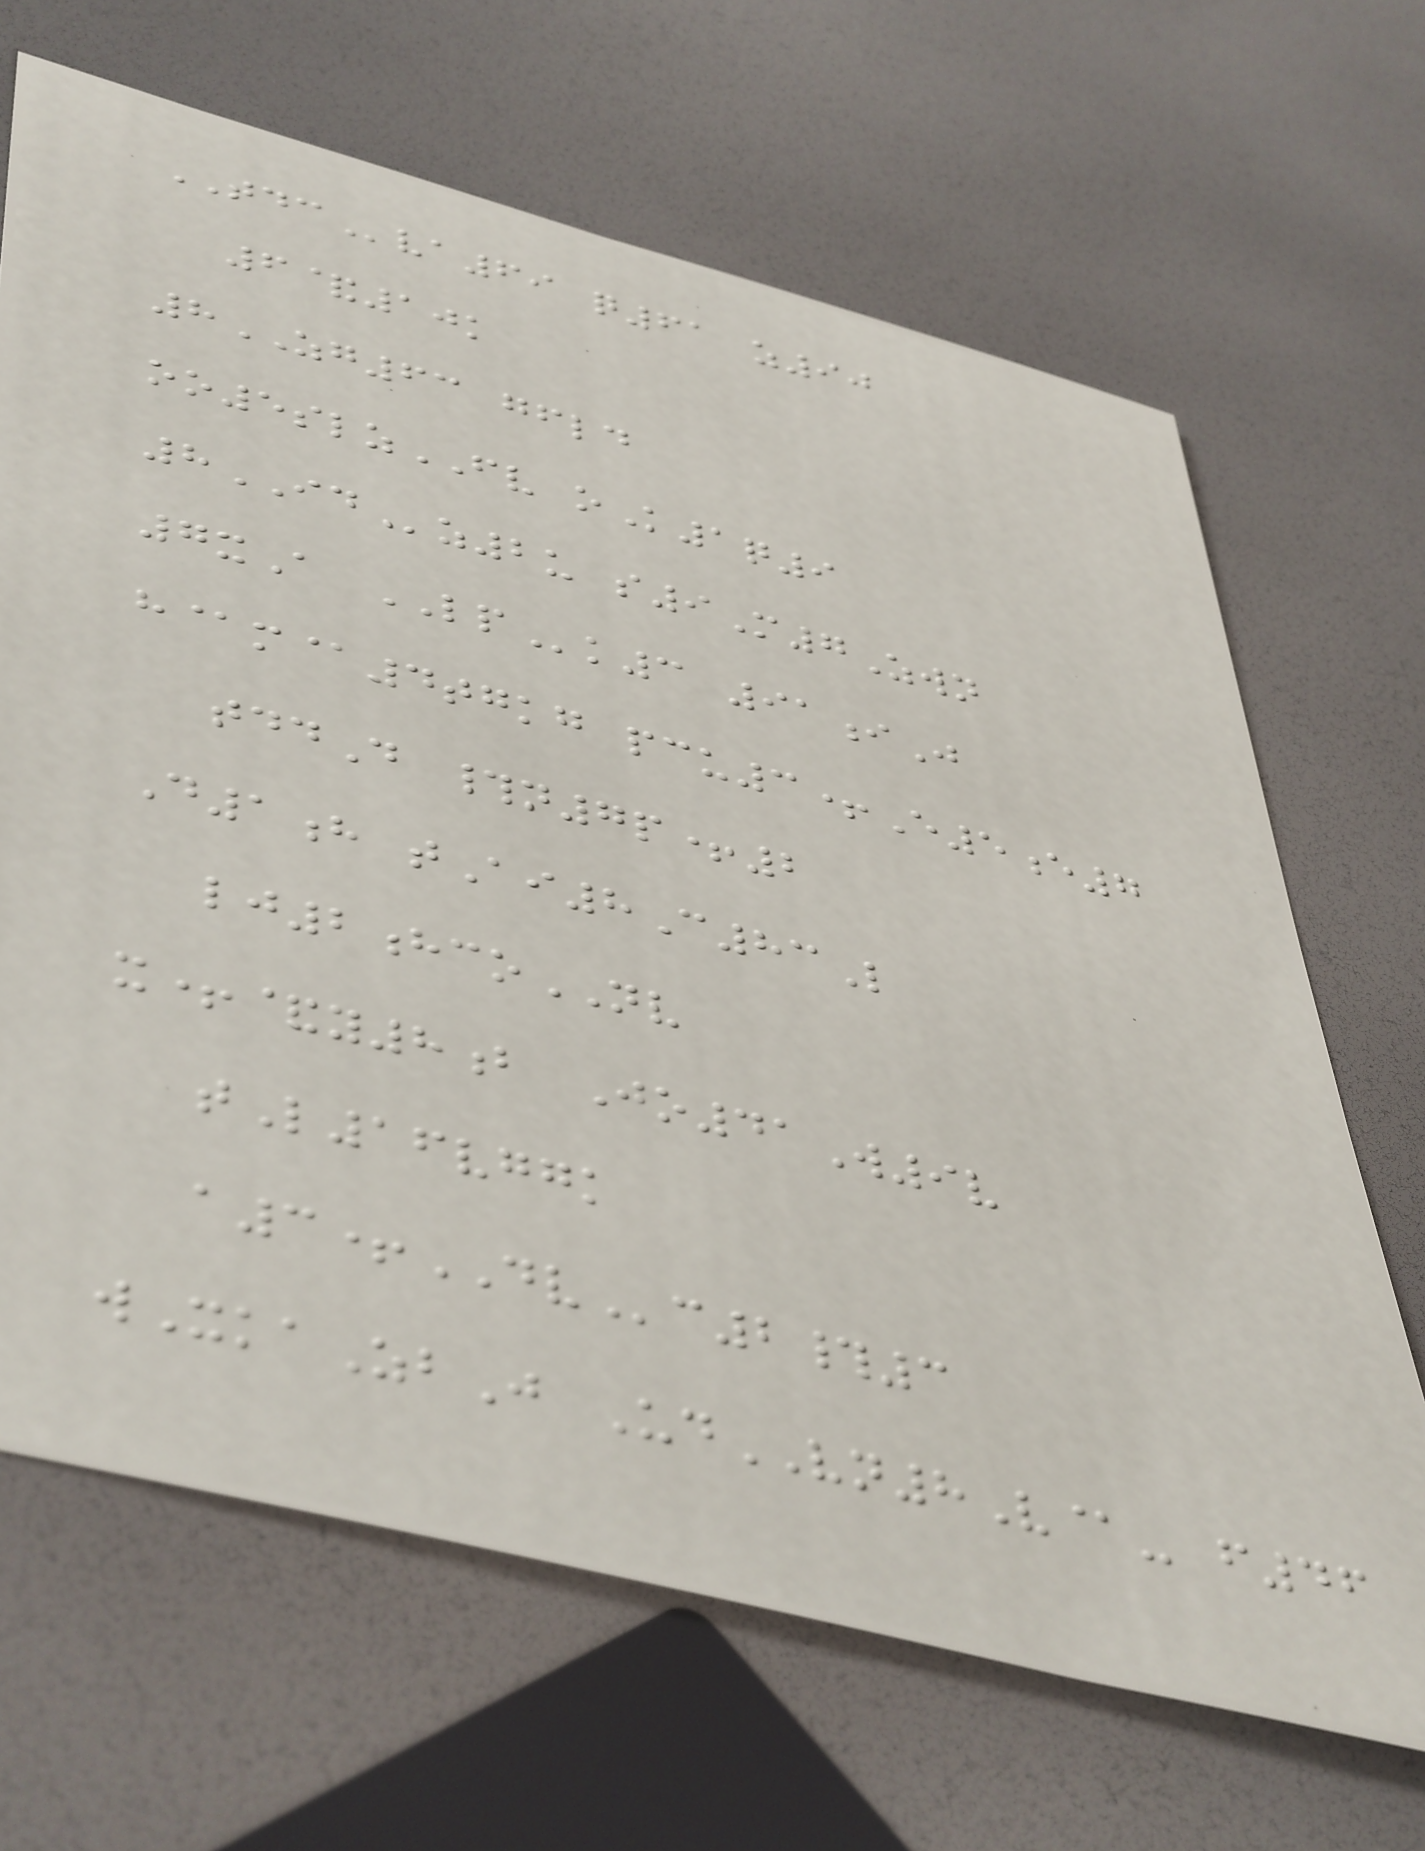TDCva69 q61 z90
6&10k
8ZG63 gfld
oo5slzFV oK1q9
8IDz2u s9M7Zwn
7xA LPk3 91iJ
h@m@4tgkg pcu3+E5e7
tddD #n7p+2
D1h tAi8C83L
lj2hcoNV
x+&y8b Jo41W9v
tL16vggk
a3+DVc2#3
wXkaZbJ UdVN8V@- f46
